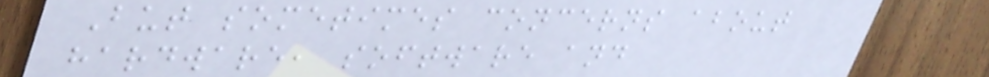But sometimes concerns about
hardware, software and
